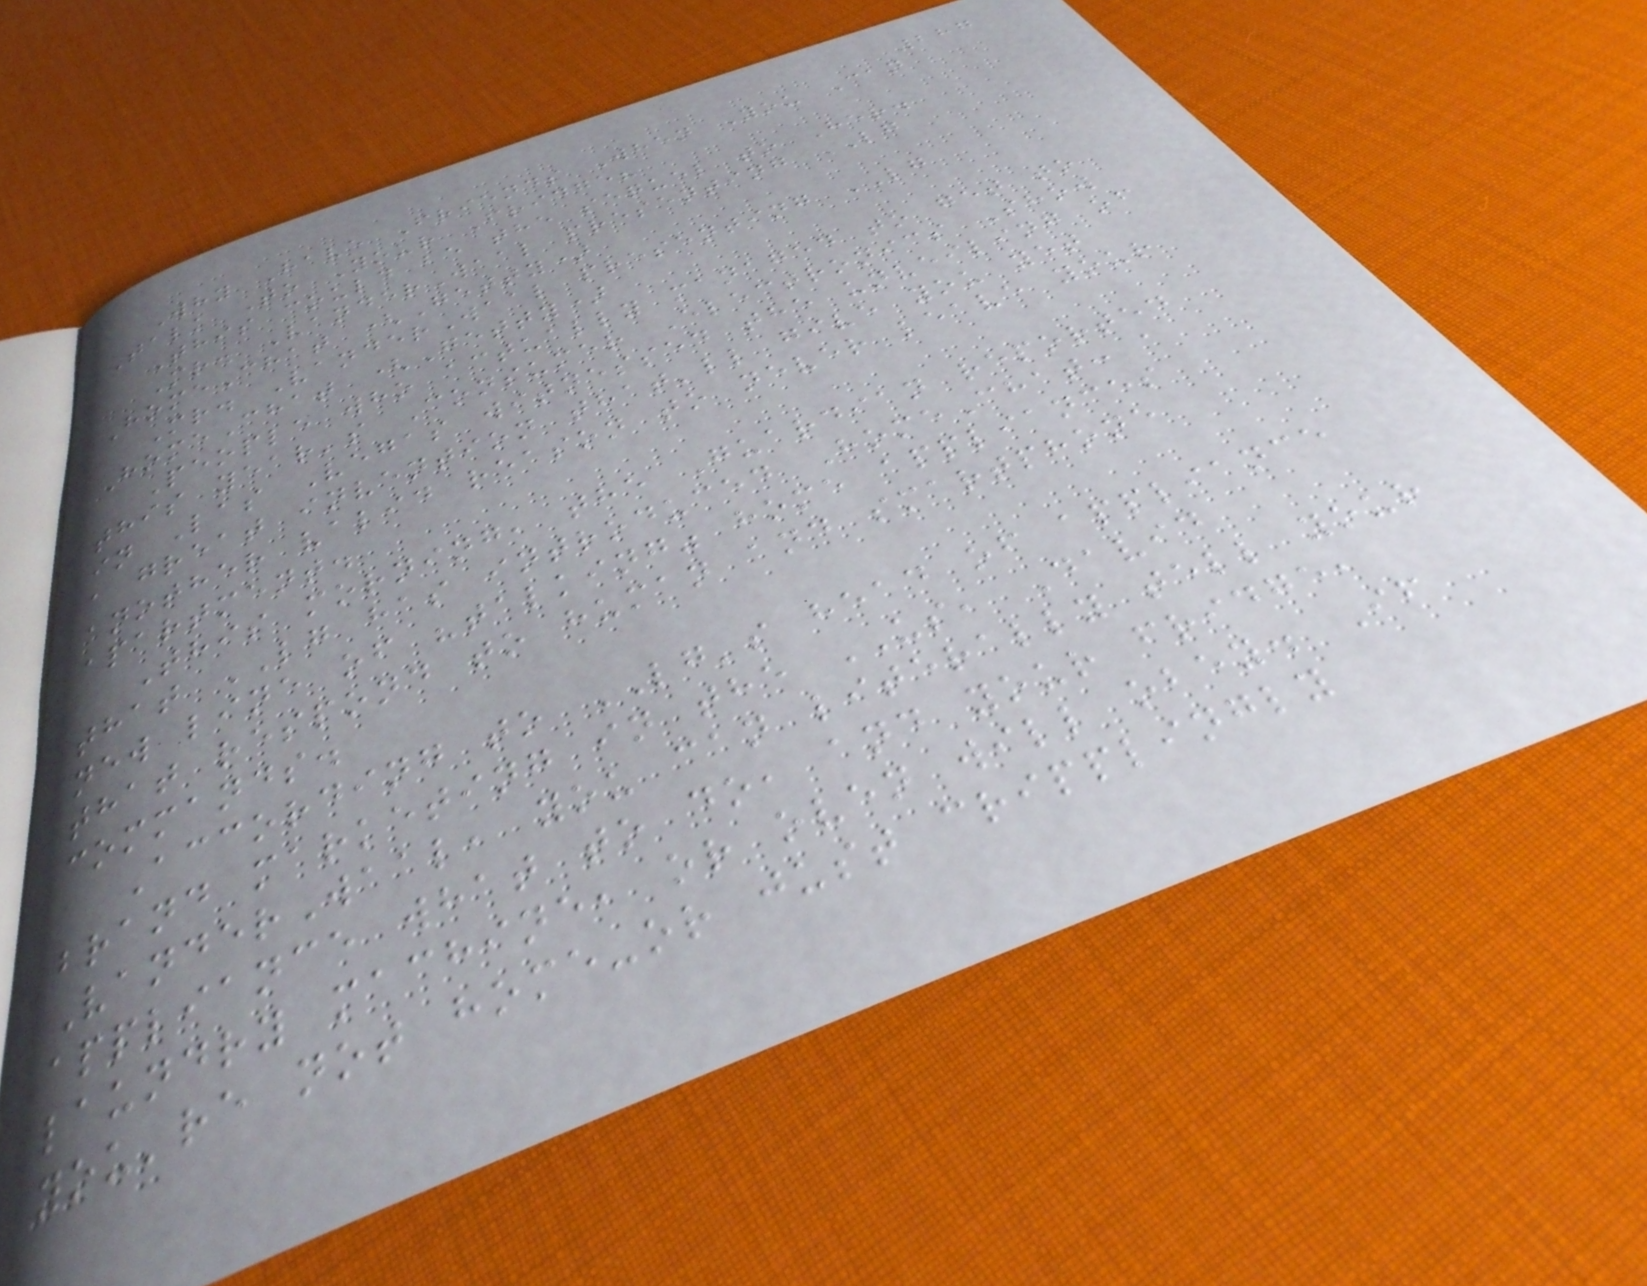287
Why Have Friends When You Can
Talk To Your Fridge?
This could be the sequel to Her.
Mr. VanderWaal presenting LG
HomeChat (Getty)
Mr. VanderWaal presenting LG
HomeChat (Getty)
People who actually managed to get to
this year's Consumer Electronics Show
in Las Vegas witnessed the unveiling of
a great invention that'll give you yet
another valid reason to never leave your
apartment.
This morning, the Guardian reported
that LG has introduced HomeChat: a
new line of "talking" home appliances
that respond to human and smartphone
commands.
According to LG's head of appliance
brand marketing in the US, David
VanderWaal, you can literally tell your
appliance what to do, and your fridge,
laundry machine, or oven will obey. If
you're not home-or just cripplingly
